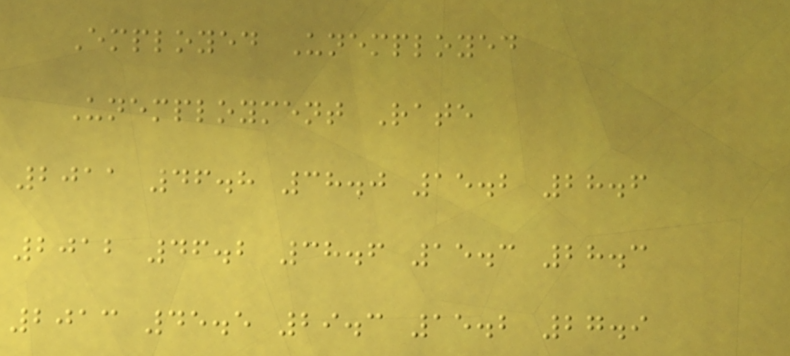Employed Unemployed
Unemployment Rate
2011 46.8 38.0 15.2 28.6
2012 46.2 38.6 15.3 28.3
2013 45.5 29.3 15.2 27.9
